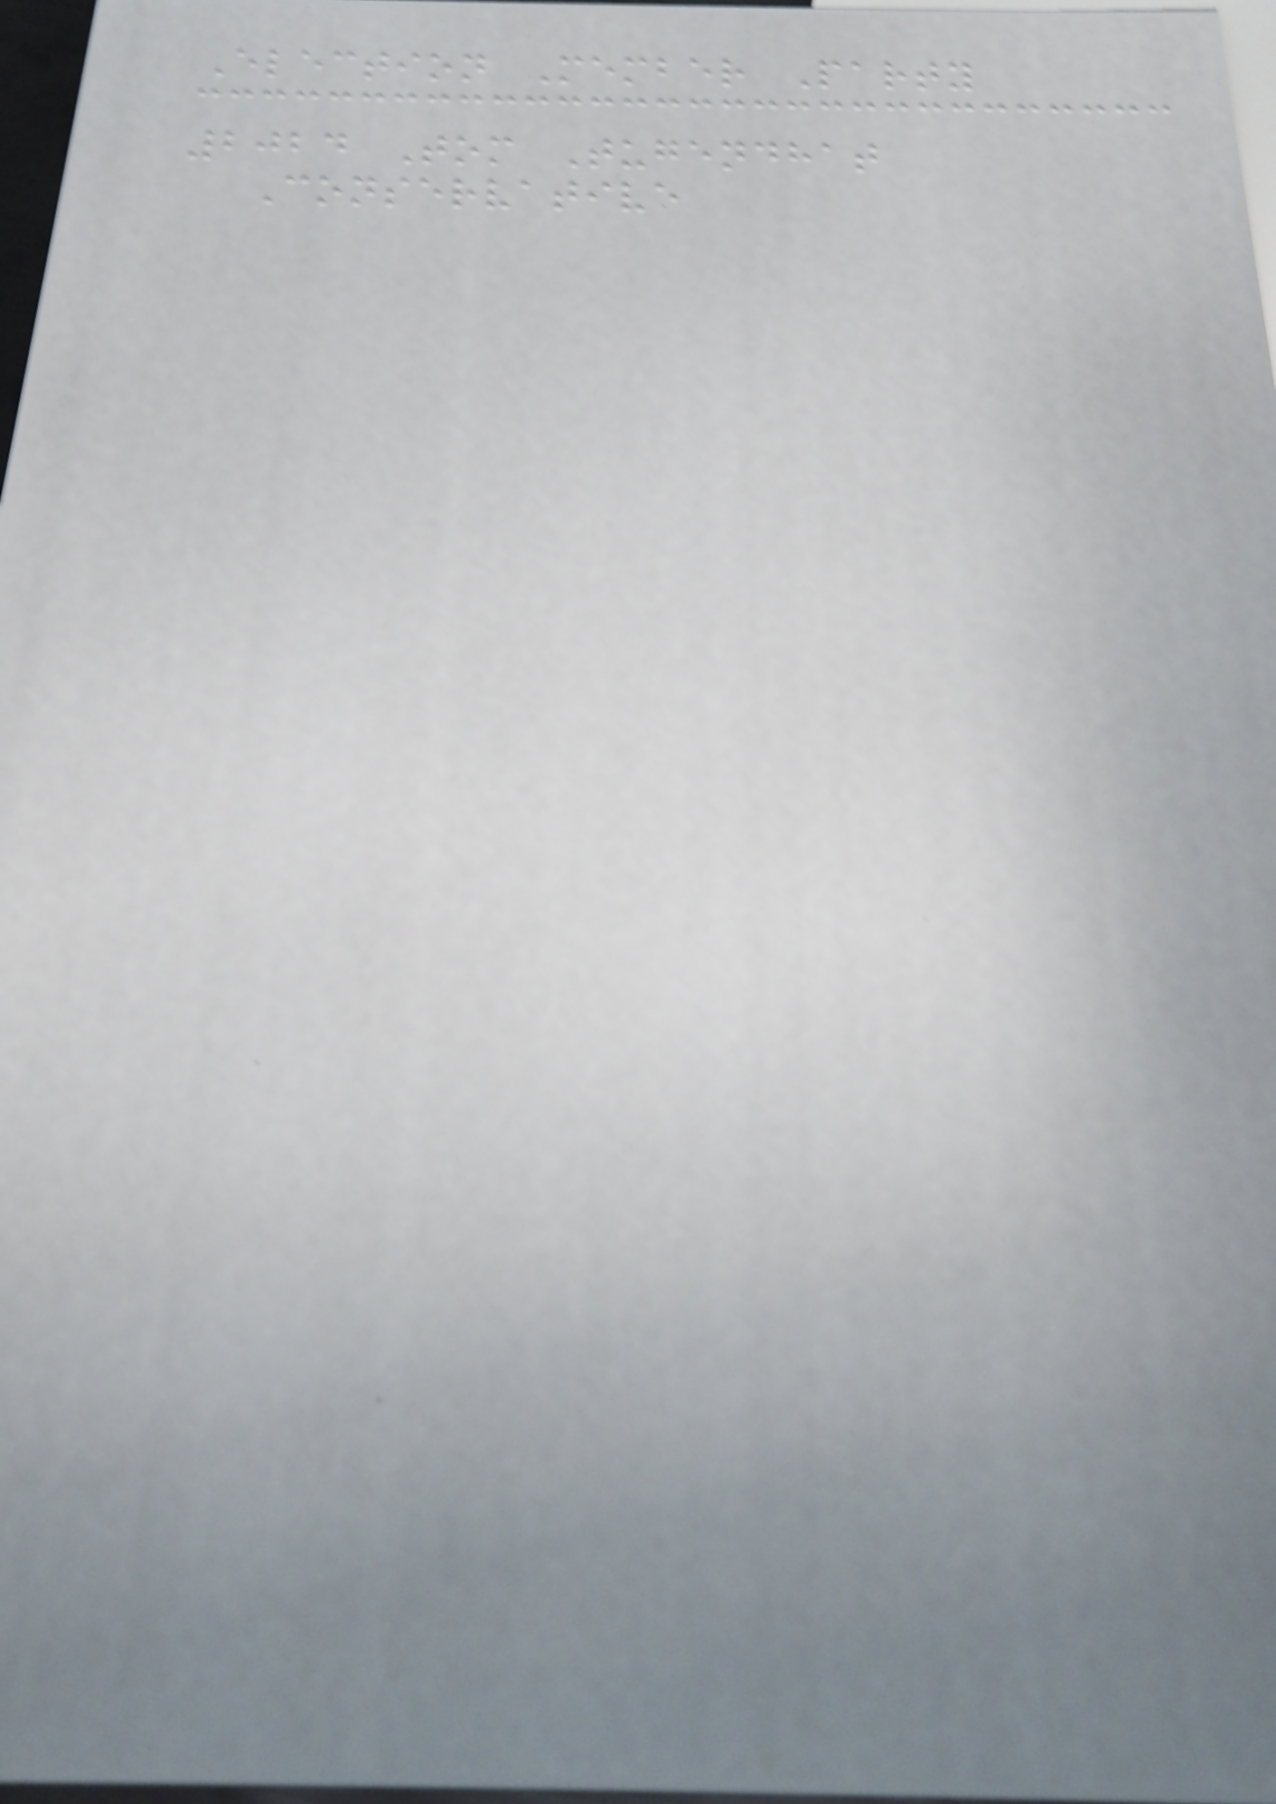Election Member Party
2024 Tom Tugendhat
Conservative
